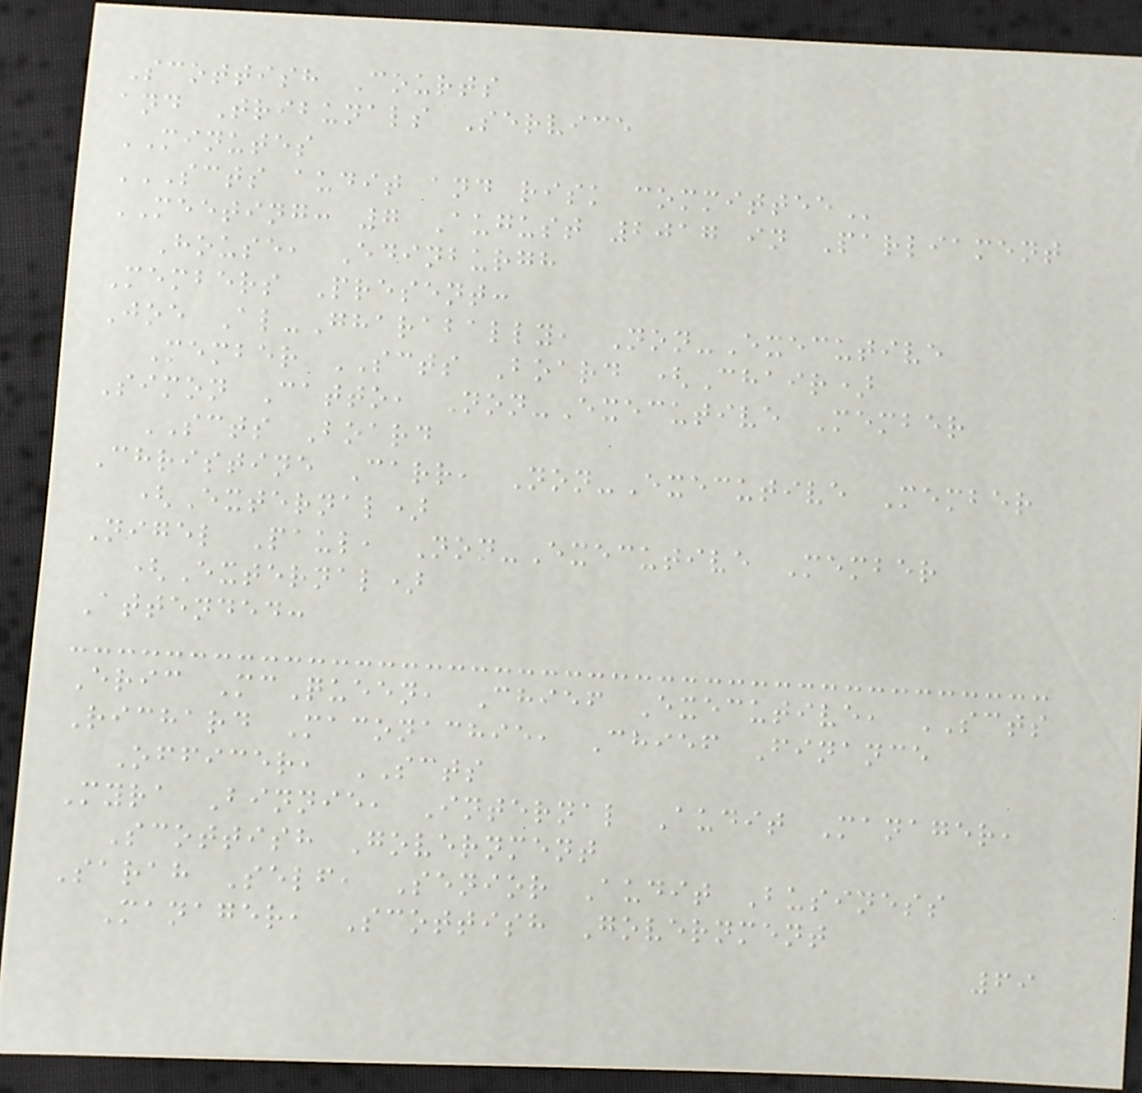Scottish Courts
and Tribunals Service
MINUTES
SCTS AUDIT AND RISK COMMITTEE
MEETING: 7 August 2017 in Parliament
House, Edinburgh
Members Present:
Joe Al-Gharabally, Non-Executive
Member SCTS Board (Chair)
Simon Catto, Non-Executive Member
SCTS Board
Christine Carr, Non-Executive Member
(External)
Nigel Paul, Non-Executive Member
(External)
Attended:
Eric McQueen, Chief Executive, SCTS
Richard Maconachie, Chief Finance
Officer, SCTS
Myra Binnie, Internal Audit Manager,
Scottish Government
Sarah Self, Senior Audit Business
Manager, Scottish Government
69
